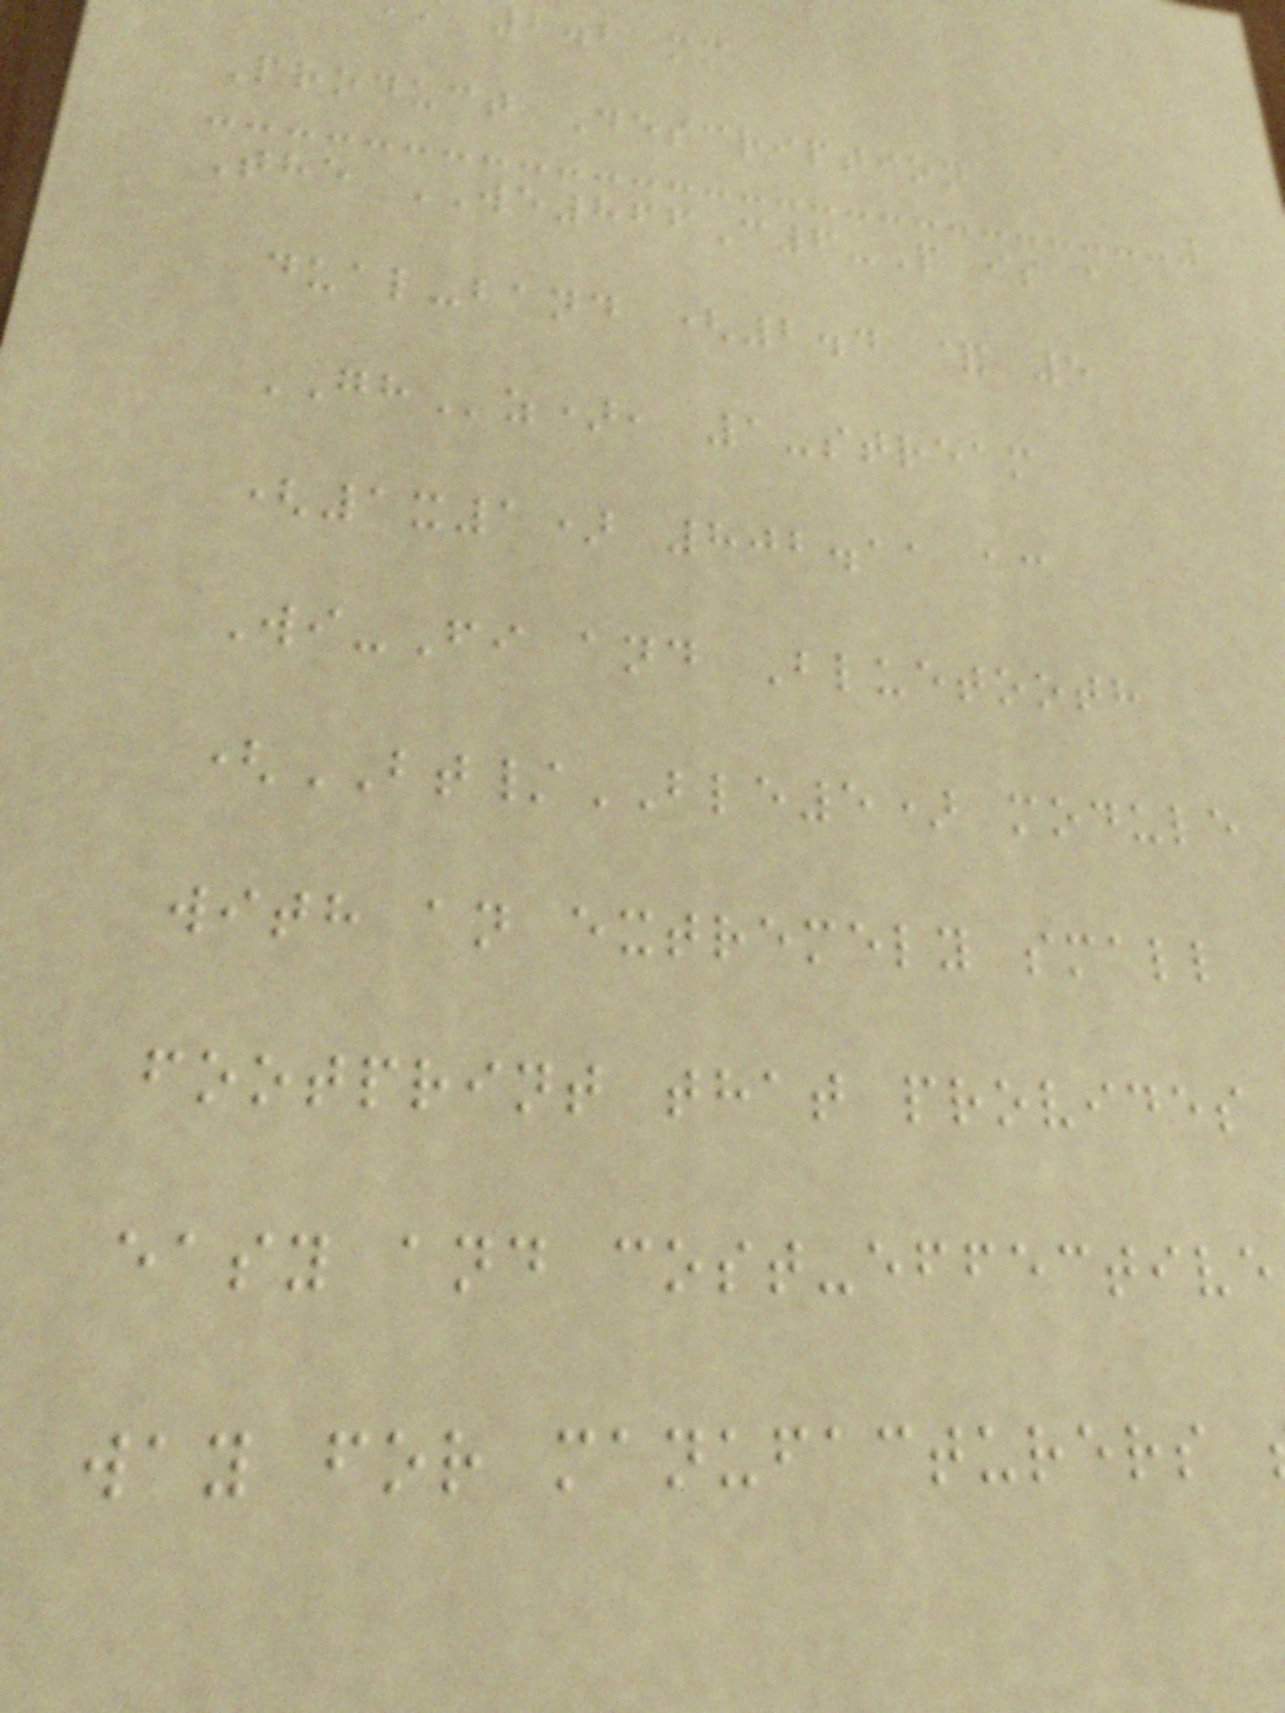2.2 mm
Product Description
The WE866C6-P is a
dual-band (2.4 & 5
GHz), 1-stream
(1x1) 802.11 ac
Wi-Fi and Bluetooth
(BT/BLE5) module
with an extremely small
footprint that provides
easy and cost-effective
way for manufacturers
